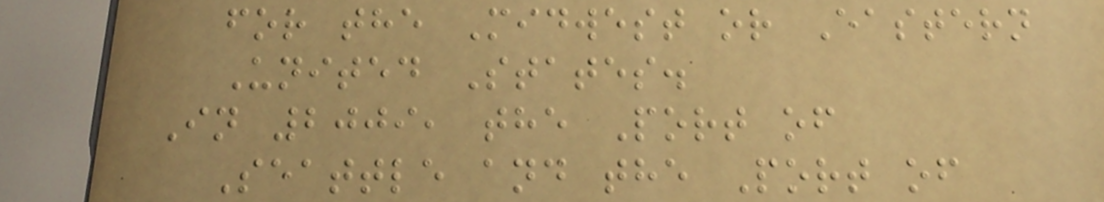for the Midwest or Eastern
United States.
In 2009, the Port of
Seattle and the Port of
